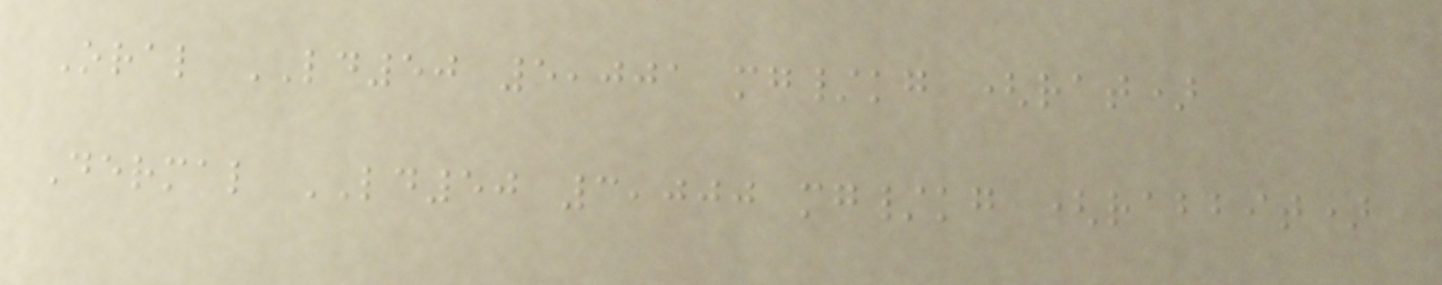Oral LD50 5,001 mg/kg (rat)
Dermal LD50 3,000 mg/kg (rabbit)
